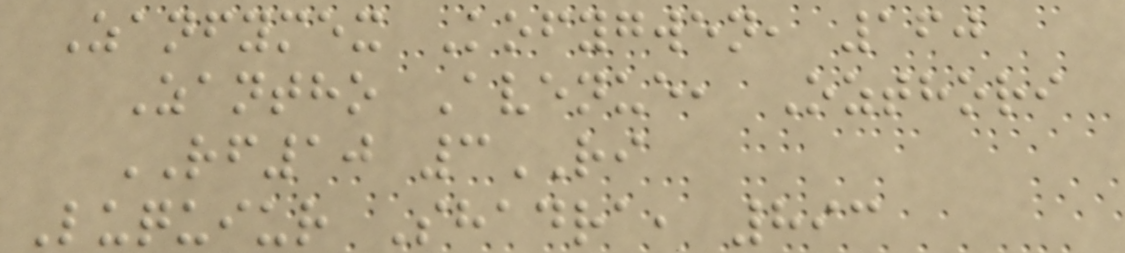Zanfymex Kofygwen, 160
Zantho Avenue, Ozthori
RF10 3RI
Luquiur Shadra, 893
